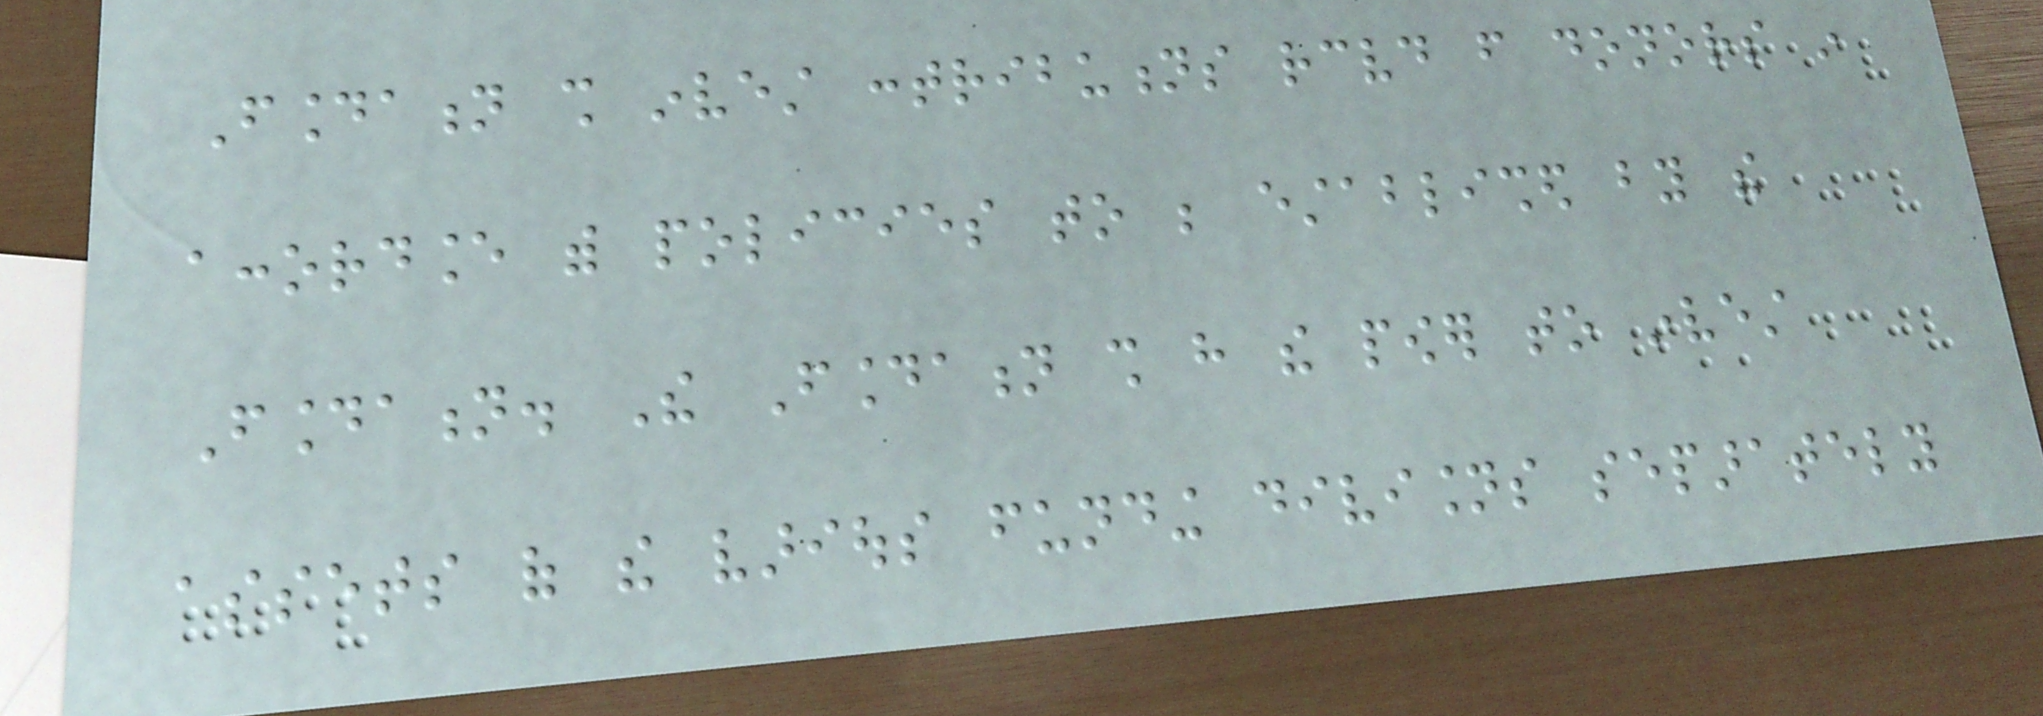Foundation shall invest contributions received from donors in
accordance with policies to be established by the
Foundation. The Foundation shall have the power to invest
assets of the various funding divisions separately
